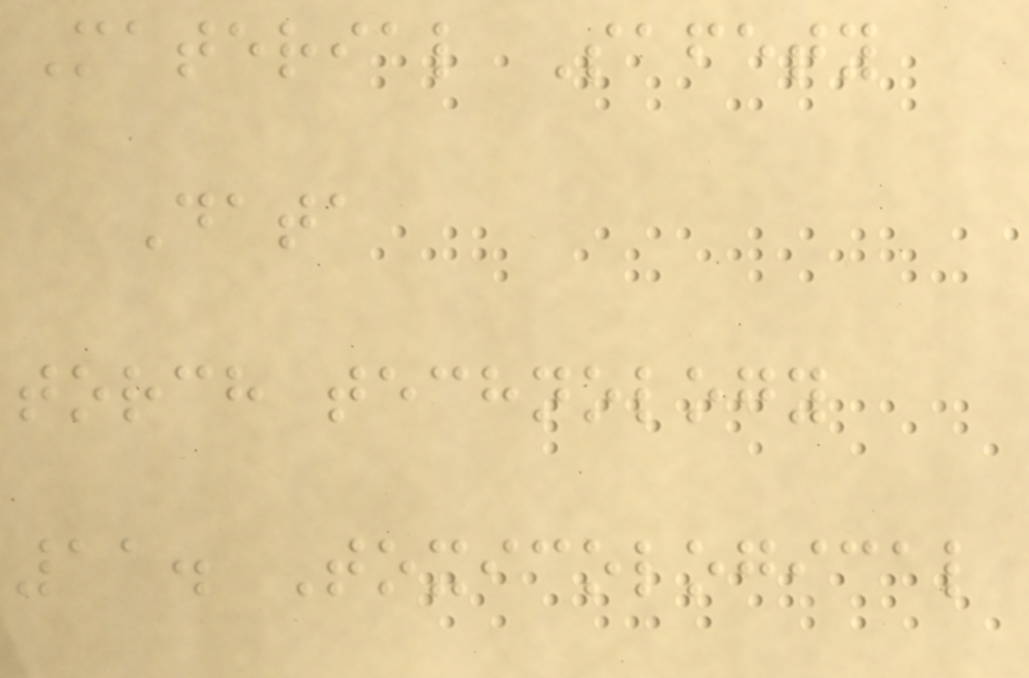Material Safety
Data
torch technology
11. Toxicological
